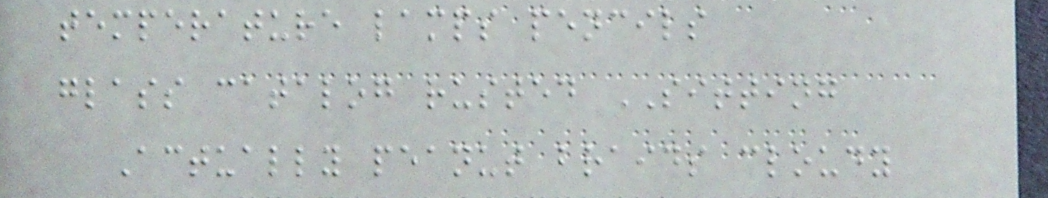temperature lamps pencils
glass catalog rusted SITTING
Actually peanut braids cloudy
